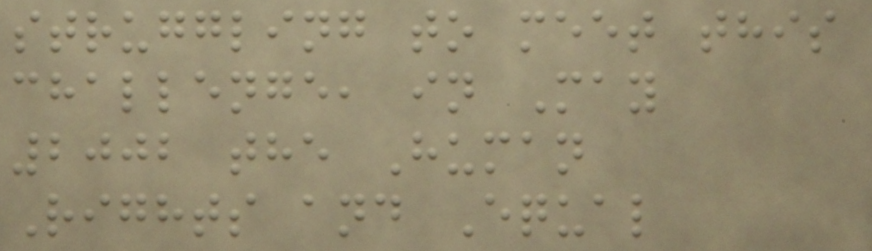struggling to meet this
challenge, in May
2002 the Human
Rights and Equal
